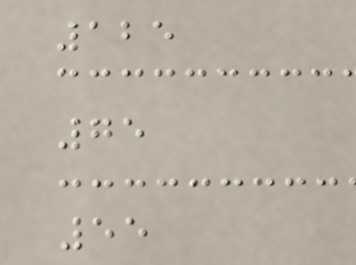125
75
55
